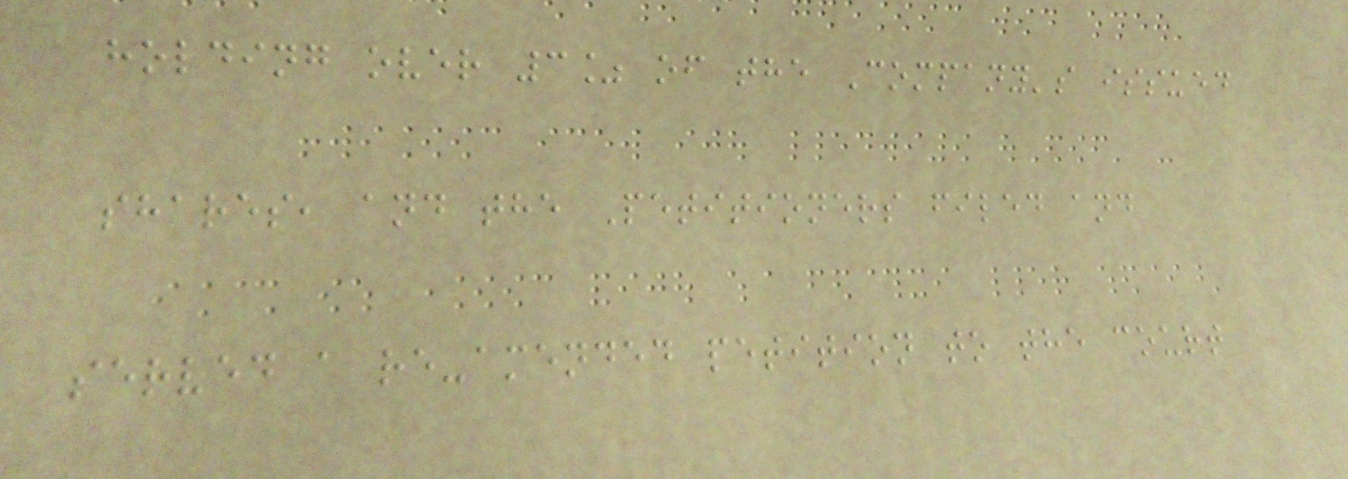holding over 3% of the Company's issued
shares, and the Petitioners filed and
served a re-amended petition to the court
